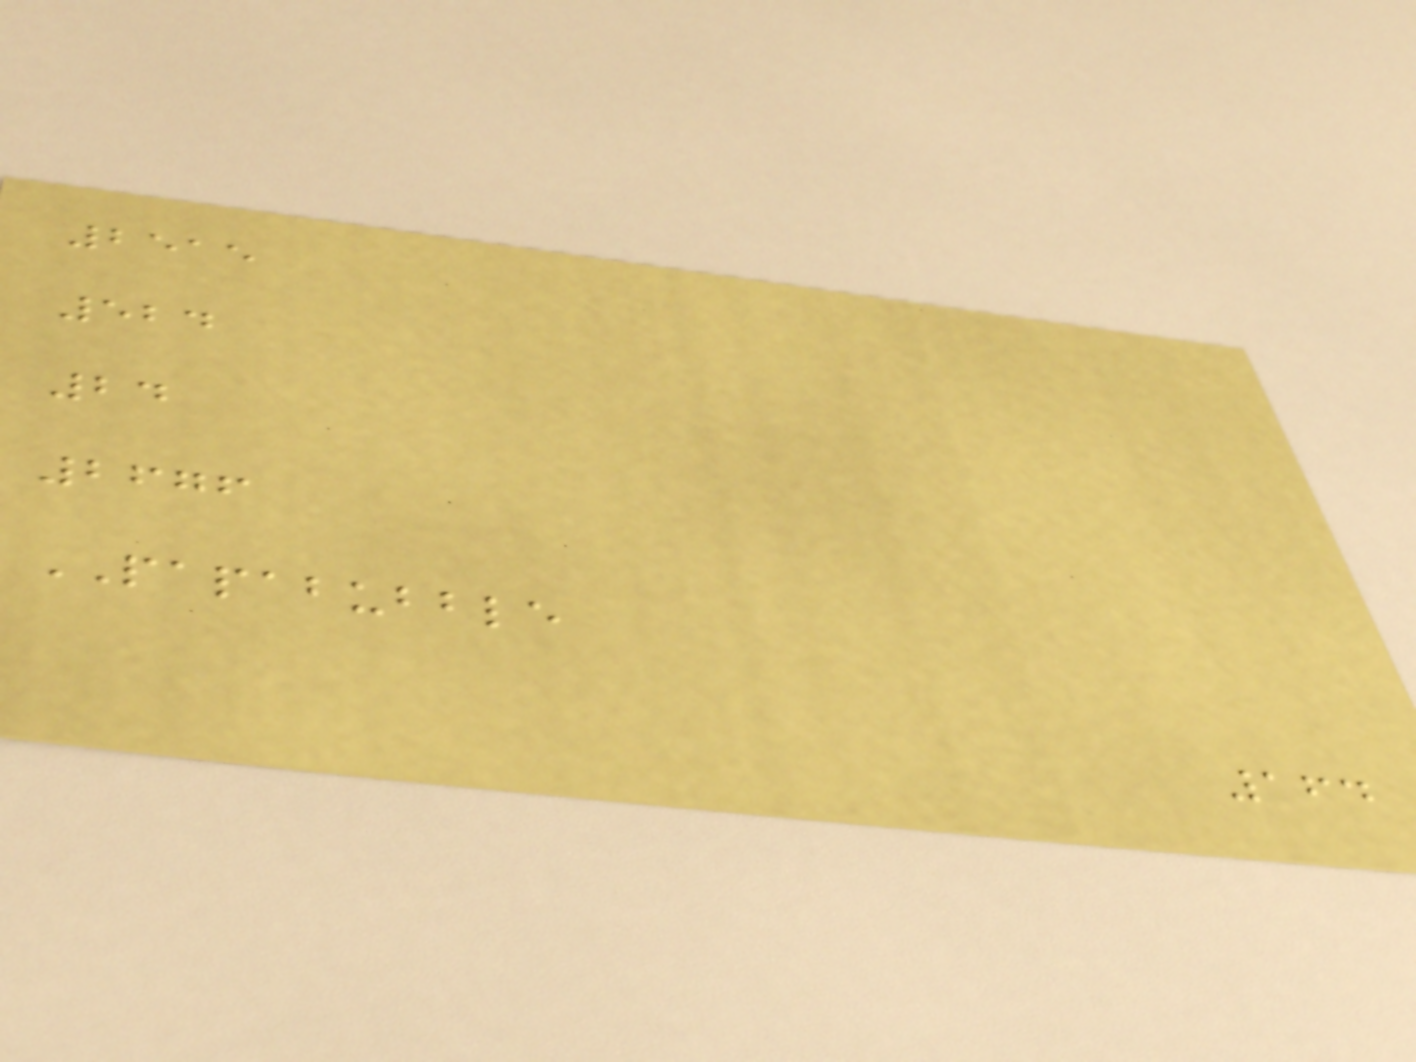2515
524
24
2676
PAPABUBBLE
164
